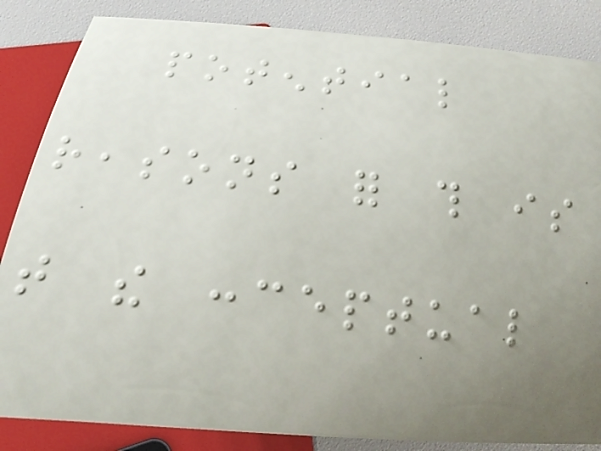potential
reasons for this is
that the conceptual
